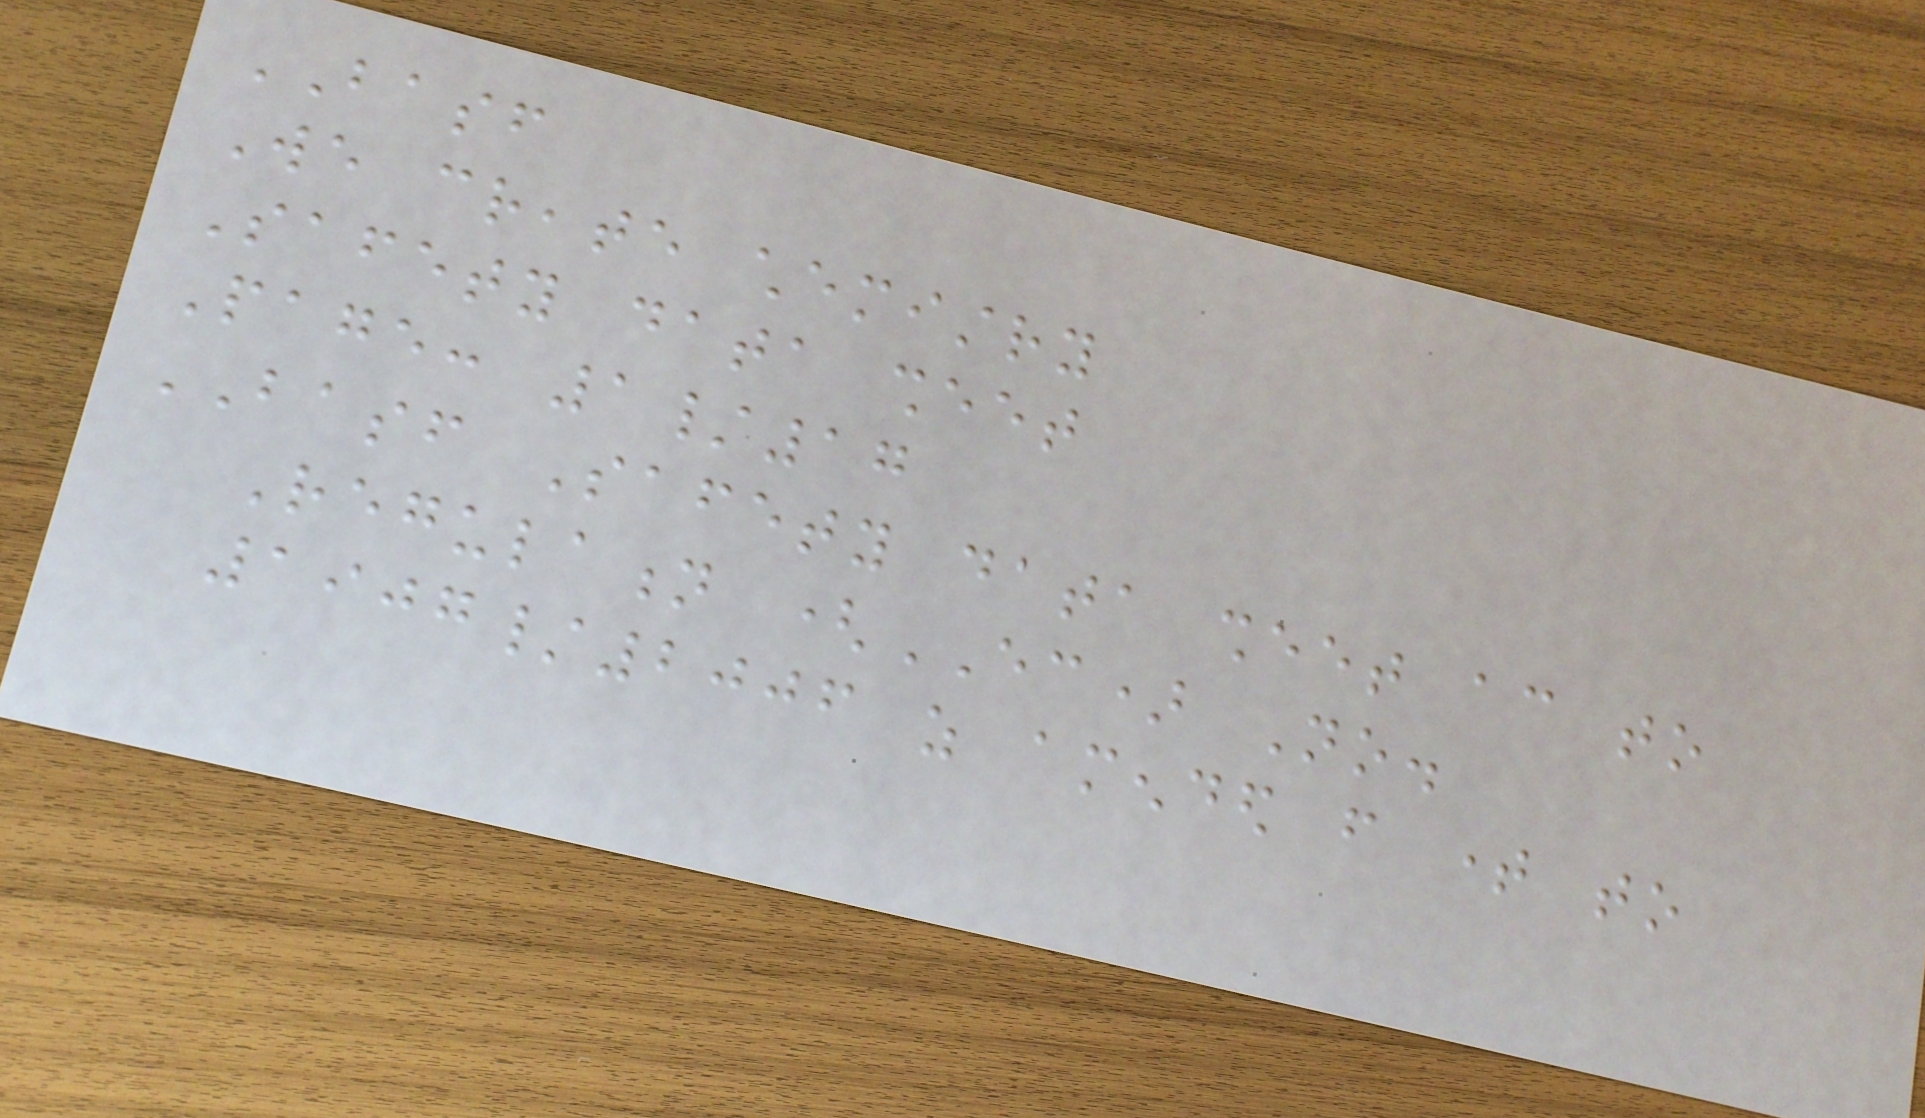BASF
We create chemistry
Safety data sheet
Page: 1/17
BASF Safety data sheet according to
Regulation (EC) No.
1907/2006 as amended from time to
